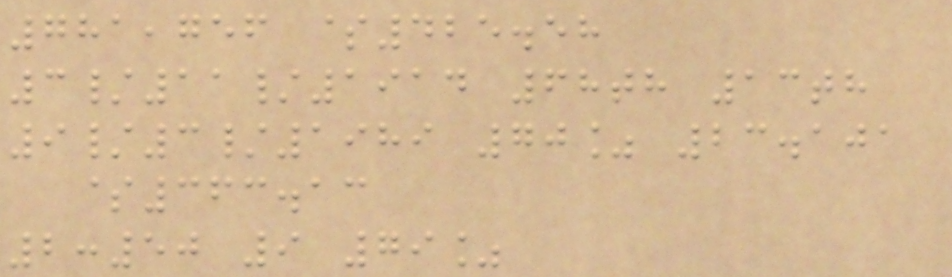781,756 $425.58
3/11/1914 68th 13th
9/3/1989 70% 23.101
$363.13
2:50 9 79%
